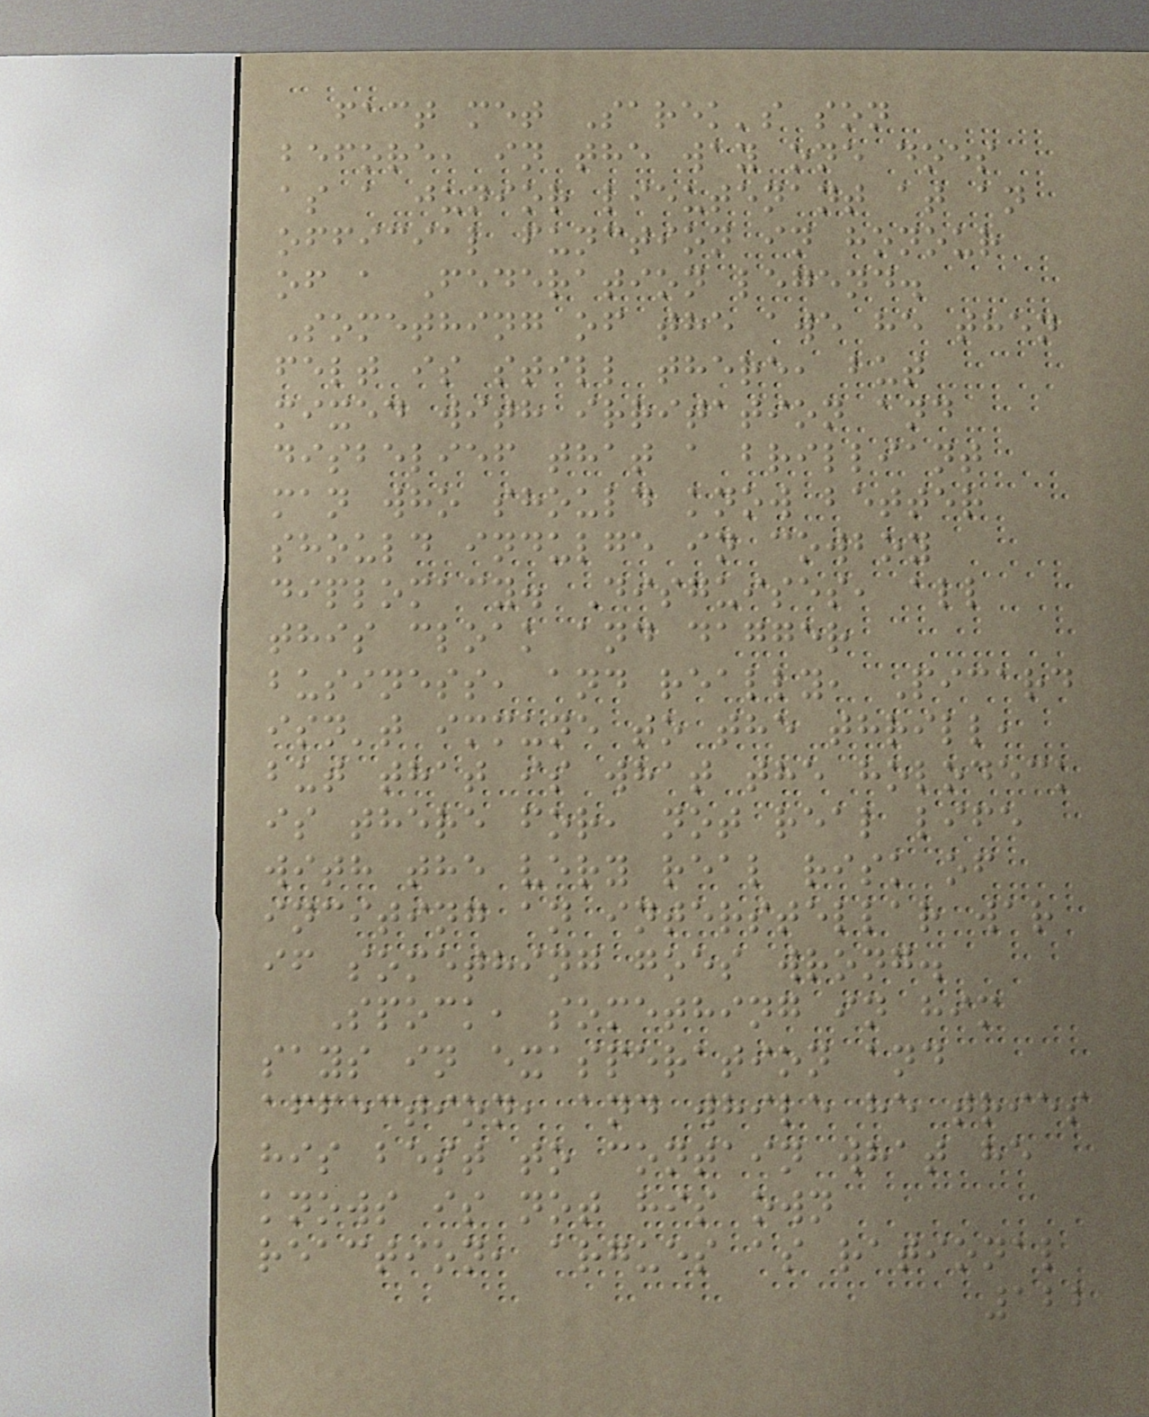fact met Sarek's son
before, in the way one does
as a junior lieutenant at an
official function in honour
of a Federation legend.
Something of the awe he then
felt is still there, but
mixed with irritation and
disbelief that a brilliant
man who should know better
should indulge in cowboy
diplomacy. Disguises, all
this cloak and dagger
business, and really, Picard
isn't immune to the thrill,
but that is what the holodeck
is there for, not real life
with the very real risk of
inciting an interstellar war
if something goes wrong.
Spock, something in him
says in exasperation and
affection, and while he tries
his best to contain what he
knows is not his own
reaction, argues as rational
122
